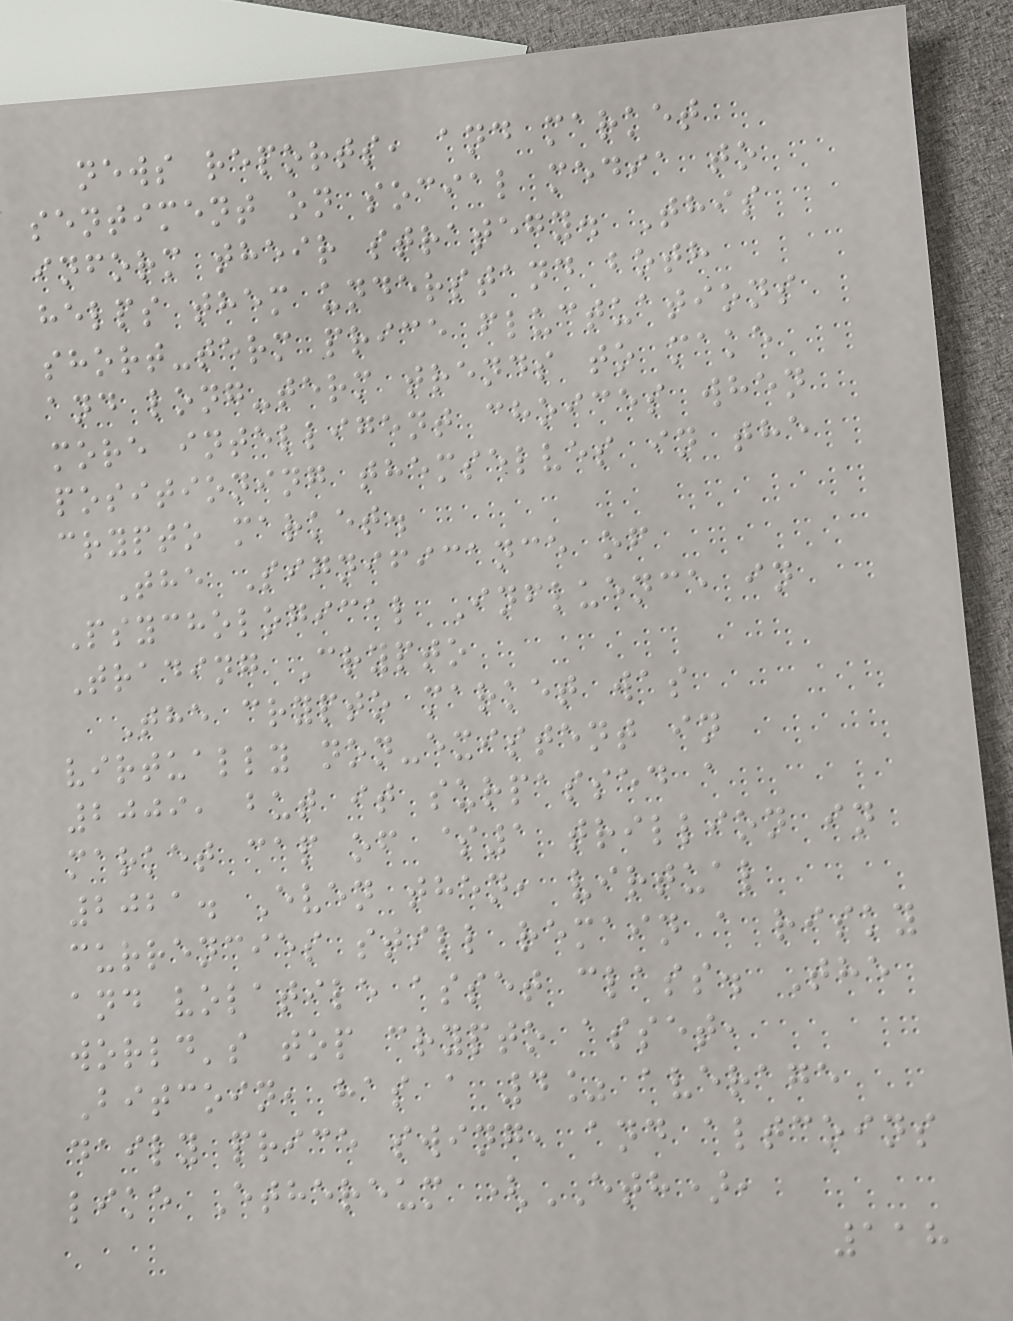news reports, and market
sentiment on social media to
inform their strategy. This
helps them understand both
short-term price fluctuations
and long-term trends to make
more intelligent choices when
positioning themselves in the
crypto market.
The Significance of
Psychological Influence in
Trading Crypto
The crypto market was
virtually non-existent in
2009, but it surpassed a
market cap of $1 trillion in
2021. Even then, virtual
currencies still remain a risky
and volatile asset class. The
world's top crypto asset,
Bitcoin, has a 4% average
daily price swing, and altcoins
like Ethereum (ETH),
118
